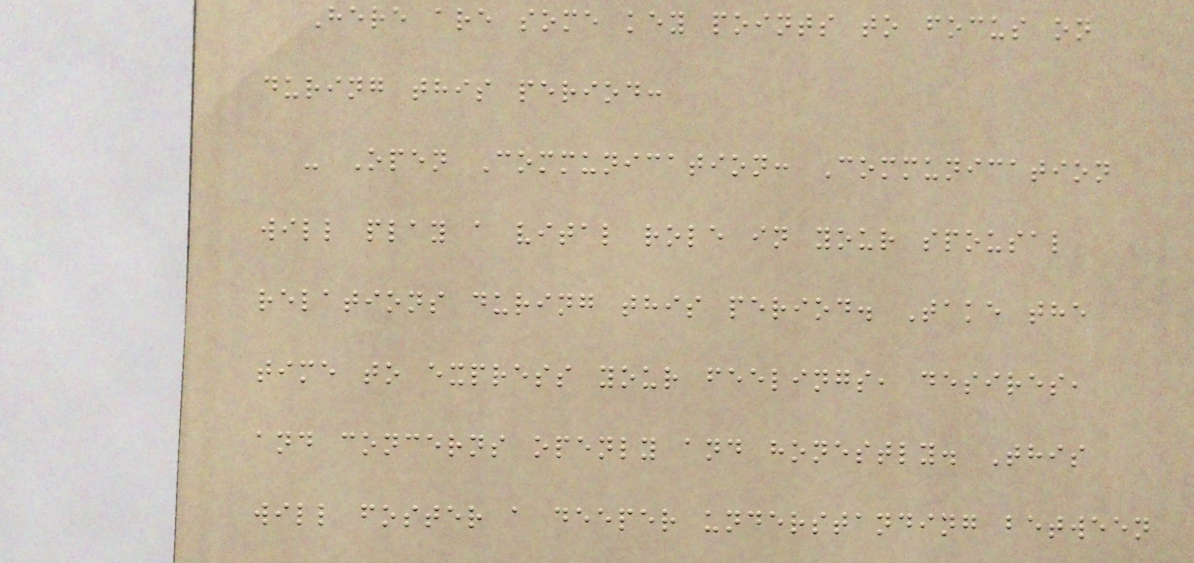Here are some key points to focus on
during this period:
- Open Communication: Communication
will play a vital role in your spousal
relations during this period. Take the
time to express your feelings, desires,
and concerns openly and honestly. This
will foster a deeper understanding between
